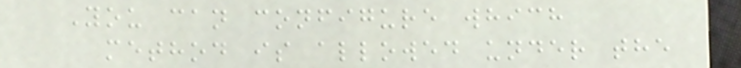You can configure which
method is allowed under the
